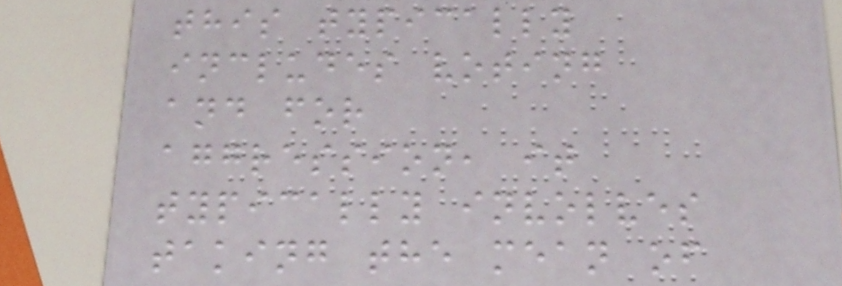this typically
includes voting
and for
aggression, it
typically involves
taking the mean of
